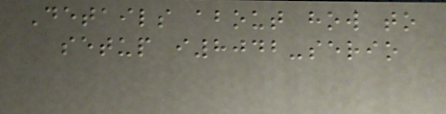Details about how to
setup i8042-serio
